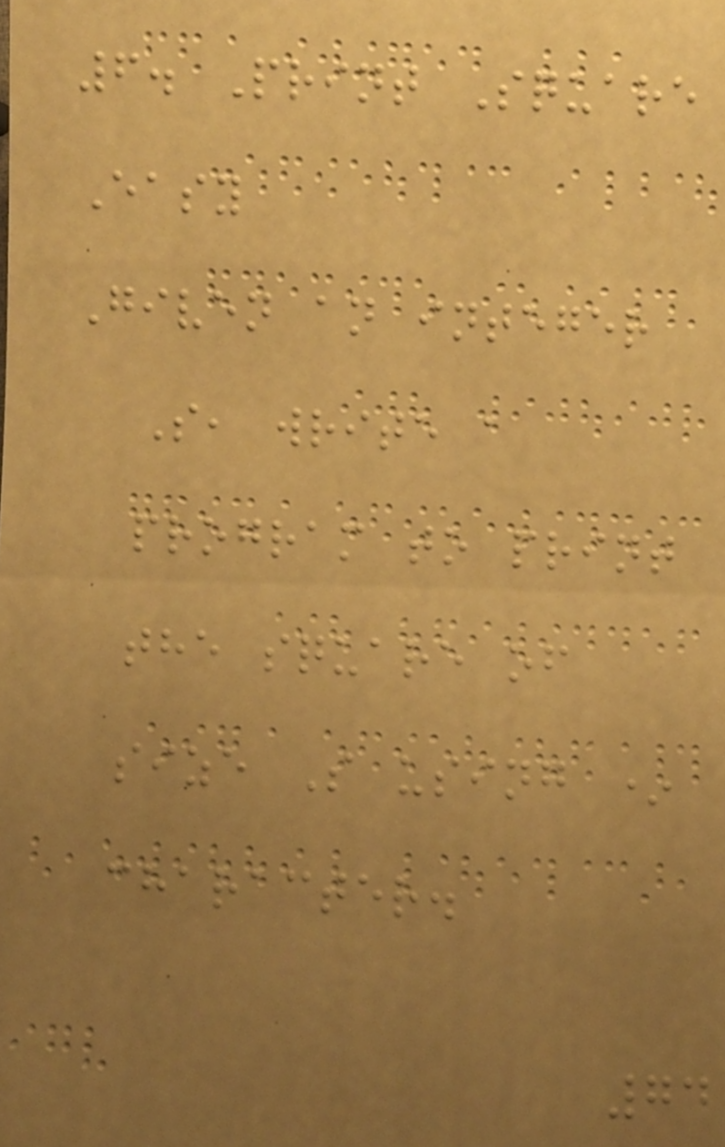6. Print Square
Easy
Given an integer
S, write a
program to print
the square of
size S using *
character.
74
